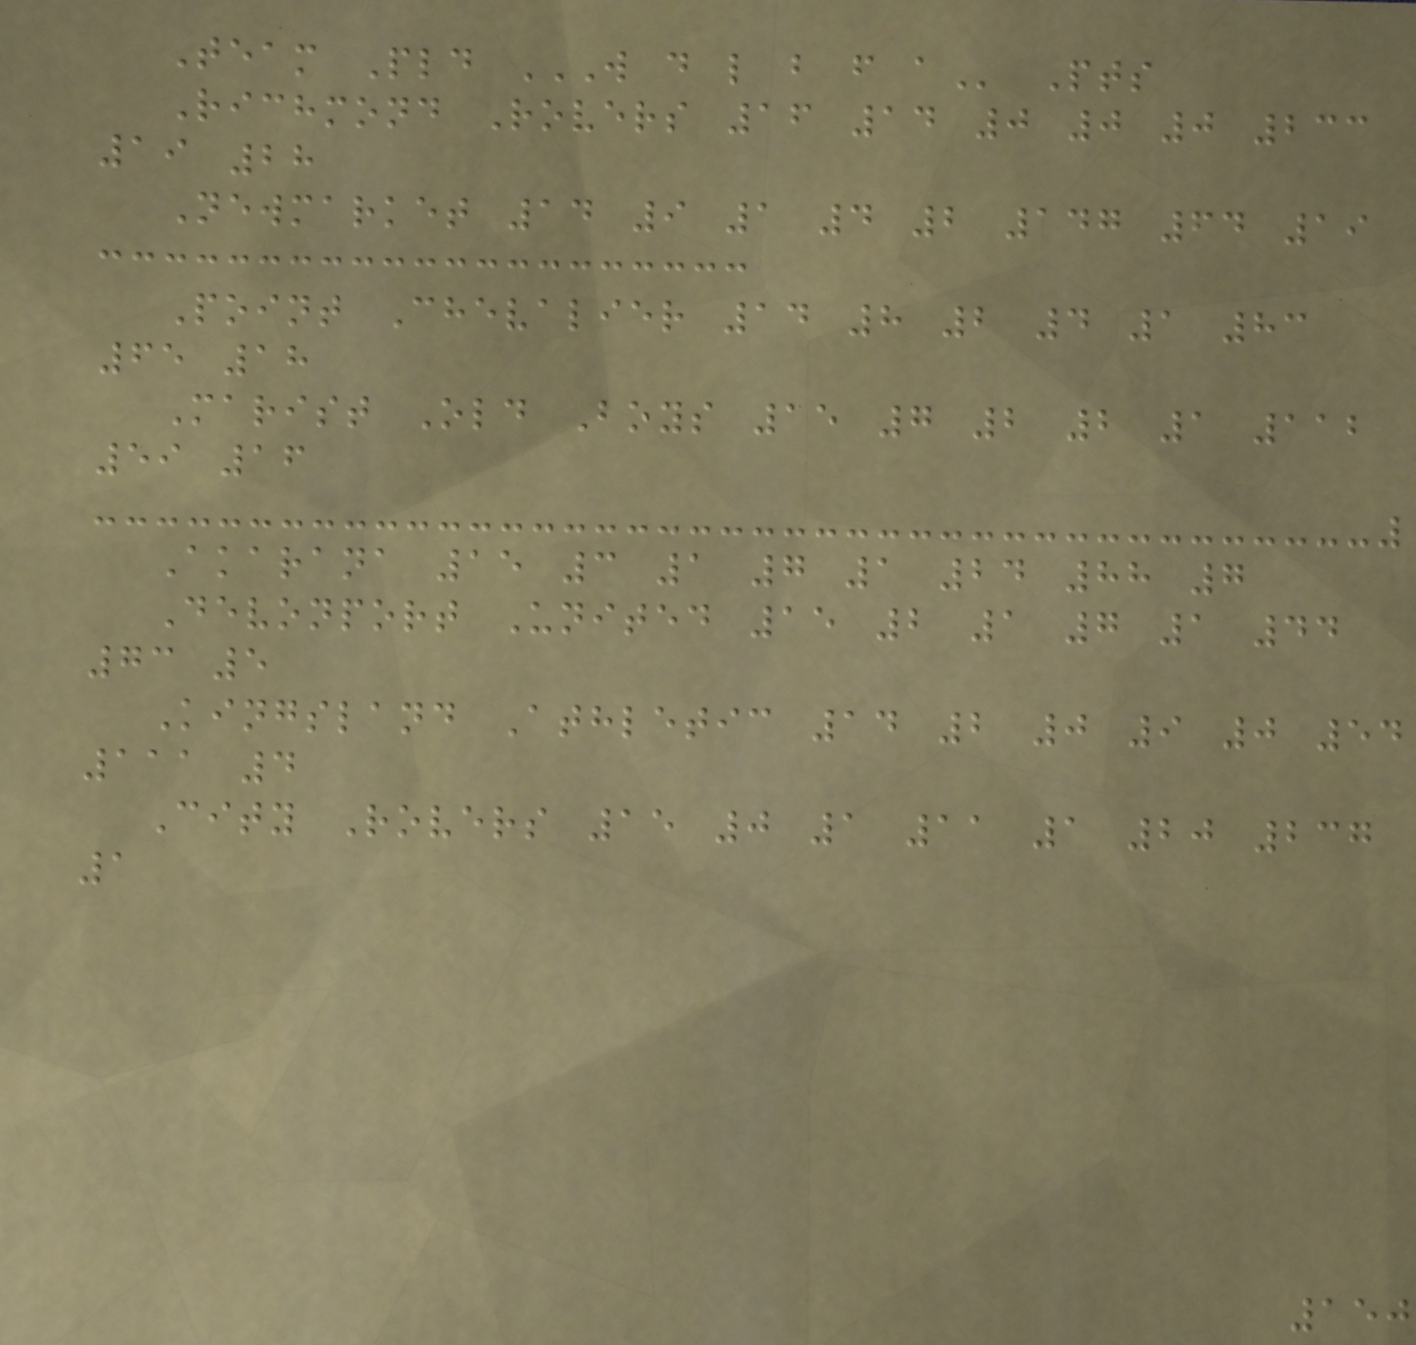Team Pld W D L B F A Pts
Richmond Rovers 16 14 0 0 0 233
19 28
Newmarket 14 9 1 4 2 147 64 19
Point Chevalier 14 8 2 4 1 83
65 18
Marist Old Boys 15 7 2 2 1 112
59 16
Akarana 15 3 1 7 1 24 88 7
Devonport United 15 2 1 7 1 44
73 5
Kingsland Athletic 14 2 0 9 0 54
111 4
City Rovers 15 0 1 11 1 20 237
1
150
